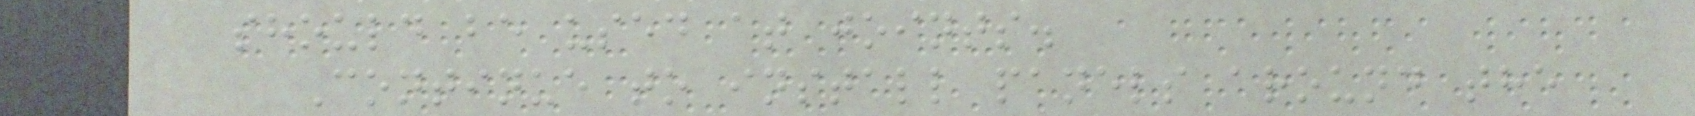should be used at joints.
Continue to install panels around the
